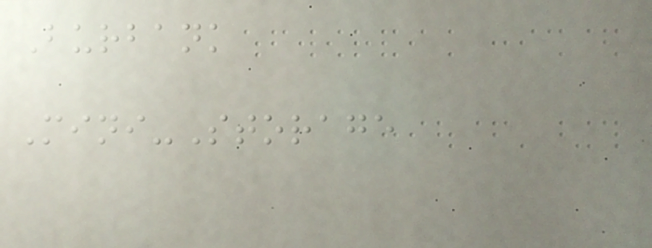Burbank
Mini-Storage
